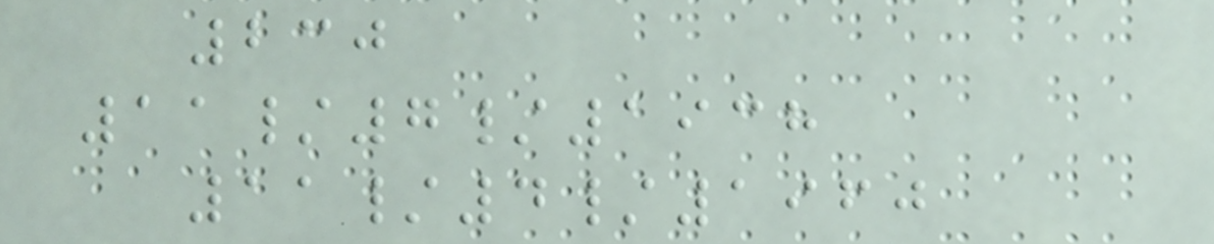230
11/7/1938
11/4/1960
